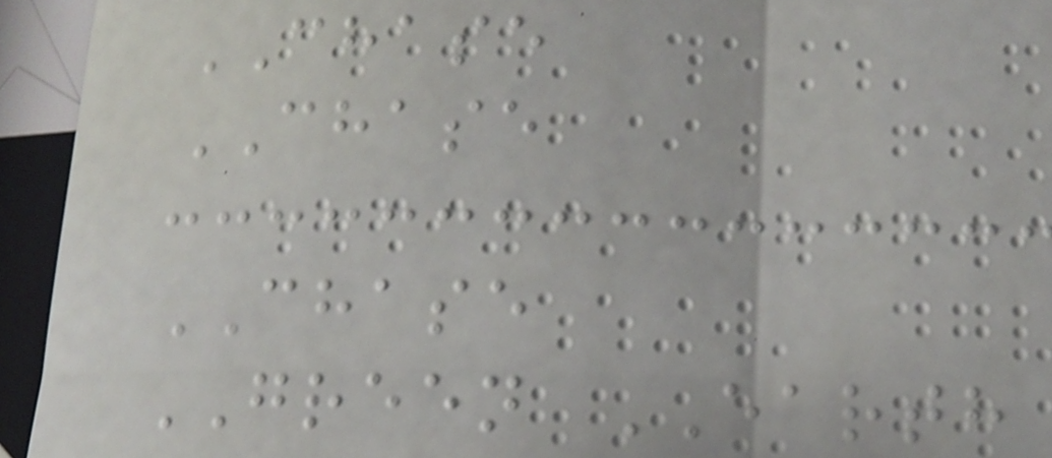CHASE
CHASE
CHASE
GREEN EARTH
